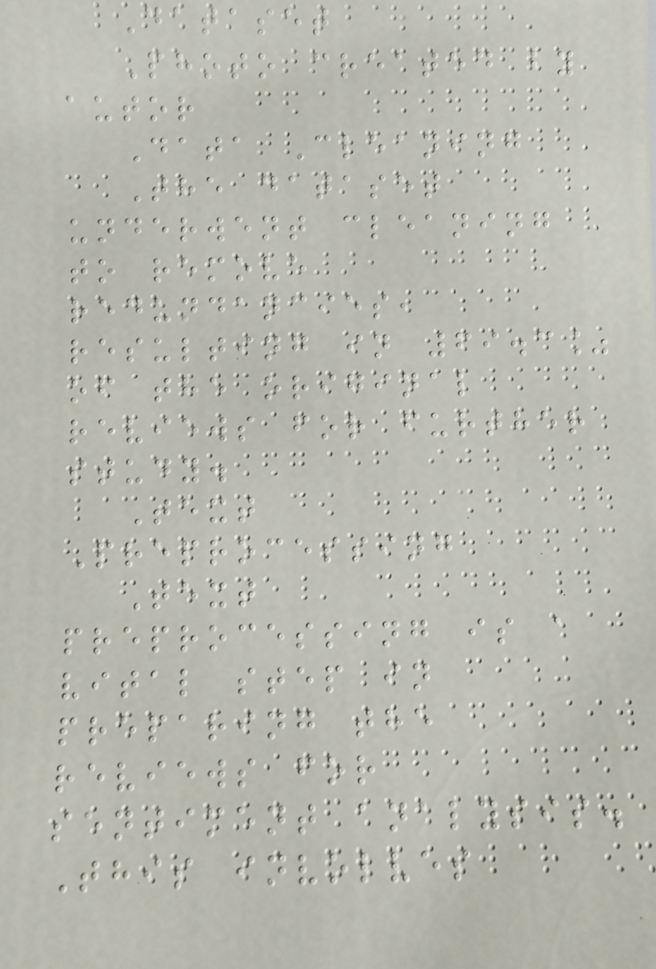Dataset
Photo created by
autor
Data Cleaning
The dataset
underwent cleaning
to remove
redundancies,
resulting in 69.3%
of the original
reviews for further
study.
Text
Preprocessing
Text
preprocessing is a
vital step in
preparing the
reviews for
sentiment analysis.
This involves
